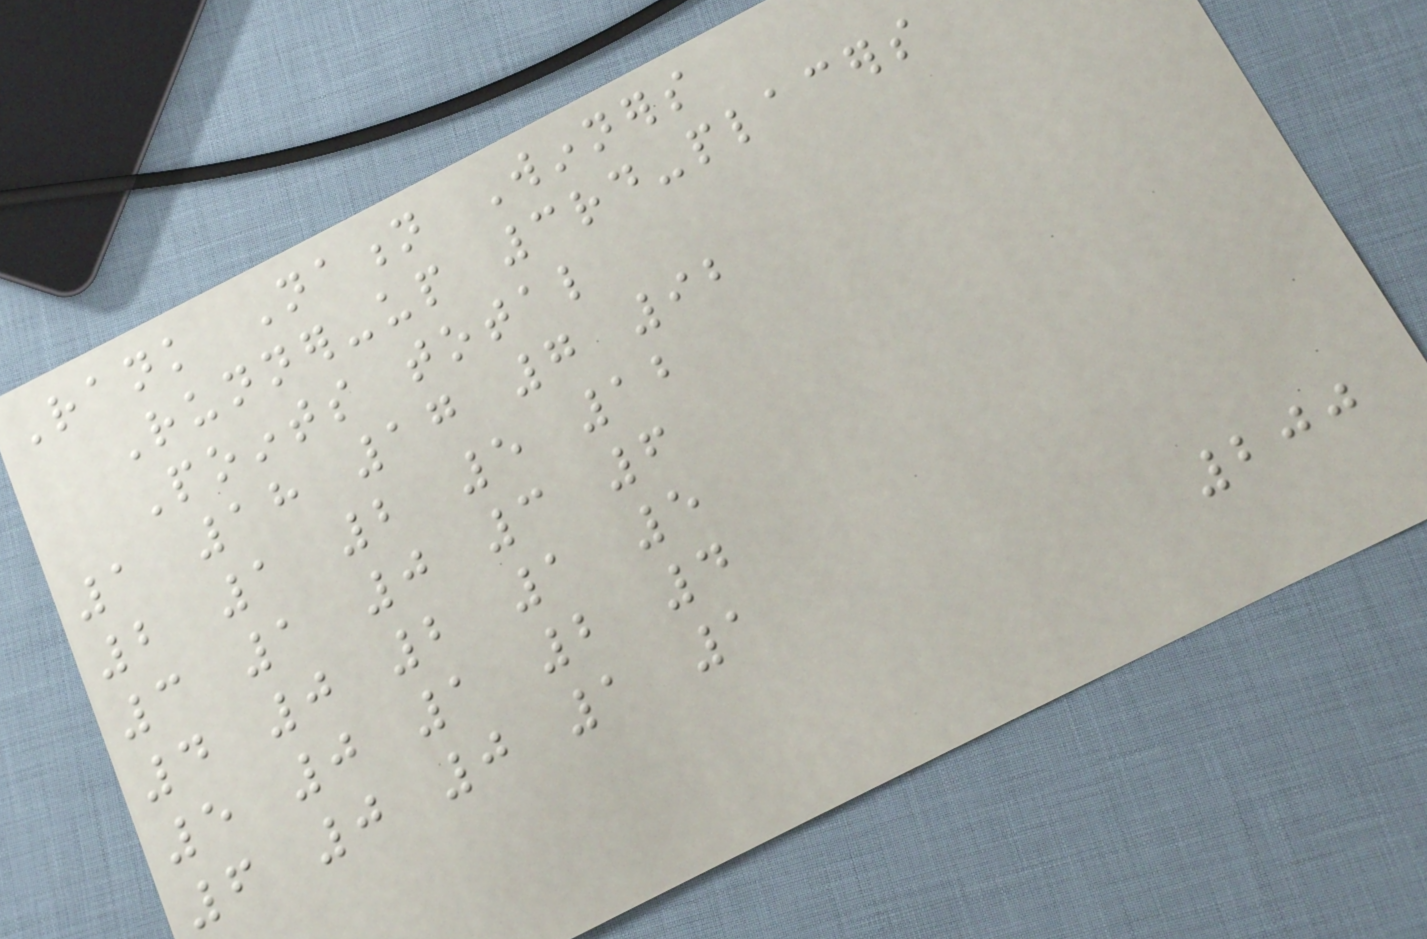Rank Nation Winners
Runner-up 3rd-placers
Points total
1 18 17 7 92
2 1 2 5 12
3 1 0 3 6
4 0 2 1 5
5 0 1 2 4
6 0 0 1 1
200
